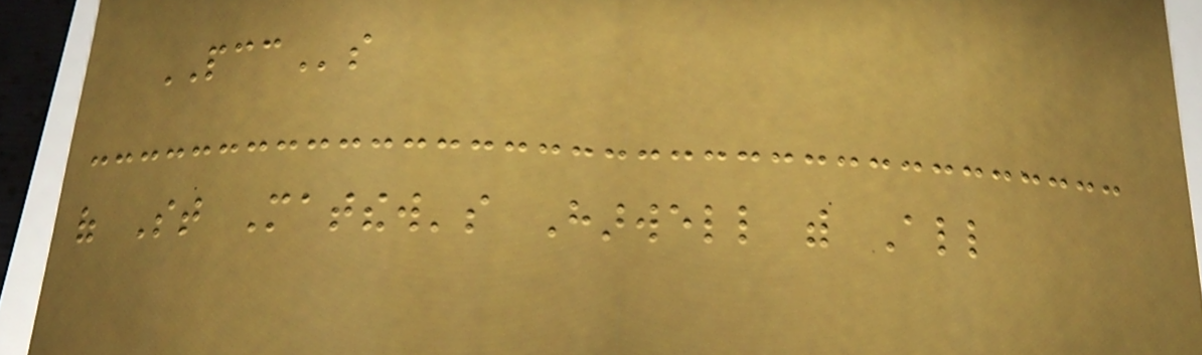PCCs
of St Matthew's Harwell with All
